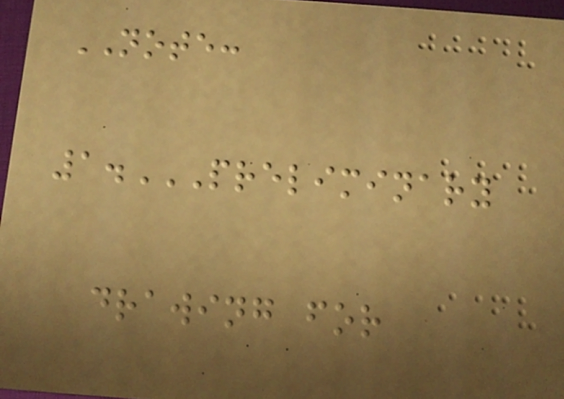NOTE:
1.PRELIMINARY
DRAWING FOR
